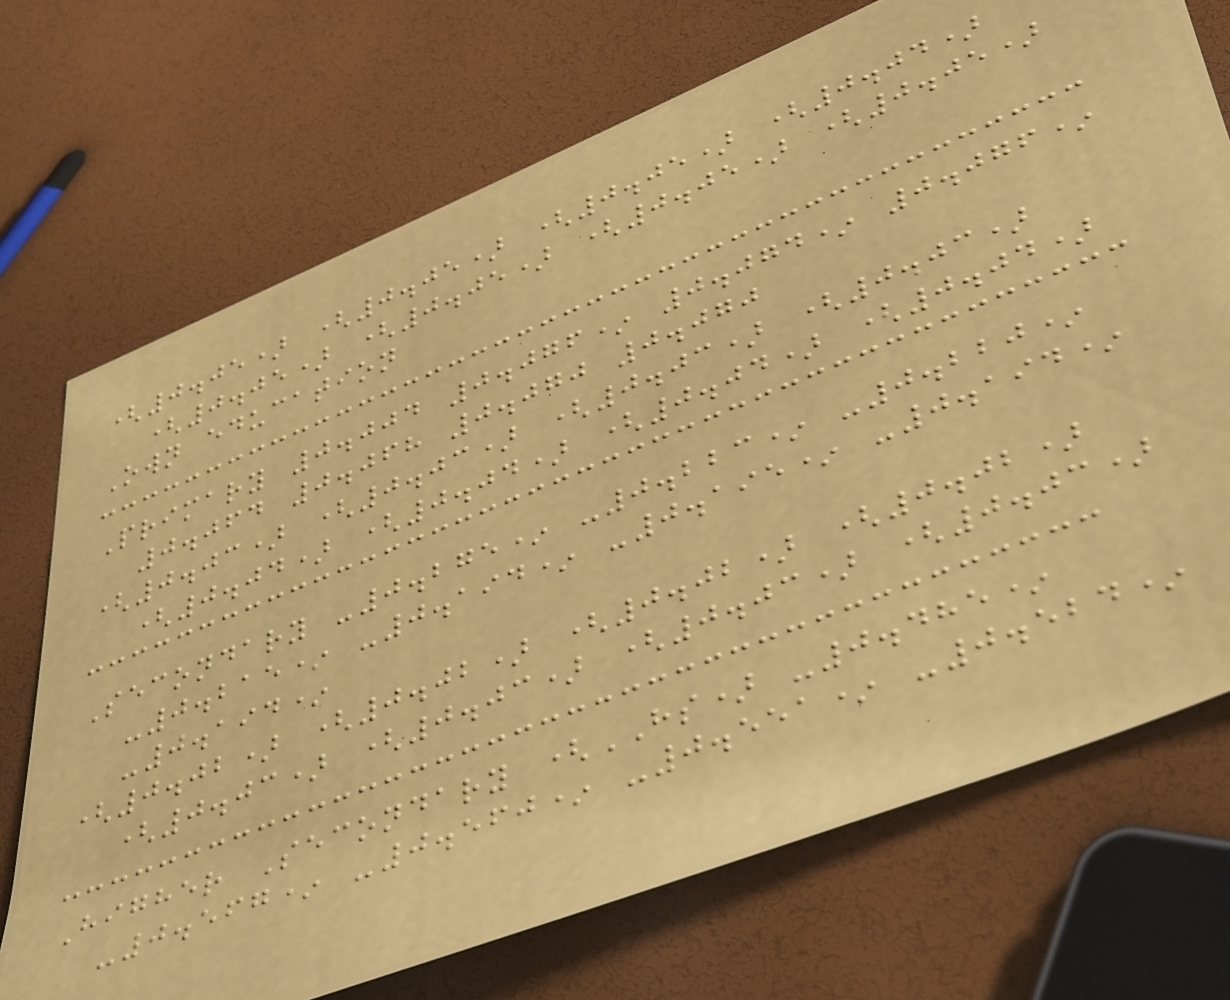(0.05) (0.05) (0.05) (0.04)
(0.05) (0.05) (0.05) (0.05)
Own education
Primary 0.004 0.076* 0.074* 0.076*
0.064 0.068 0.070 0.070
(0.03) (0.03) (0.03) (0.03)
(0.04) (0.04) (0.04) (0.04)
Secondary -0.275* -0.223* -0.220*
-0.215* -0.194* -0.195* -0.194*
-0.194*
(0.02) (0.02) (0.02) (0.02)
(0.03) (0.03) (0.03) (0.03)
Higher Secondary (HS) -0.485*
-0.567* -0.560* -0.551* -0.524*
